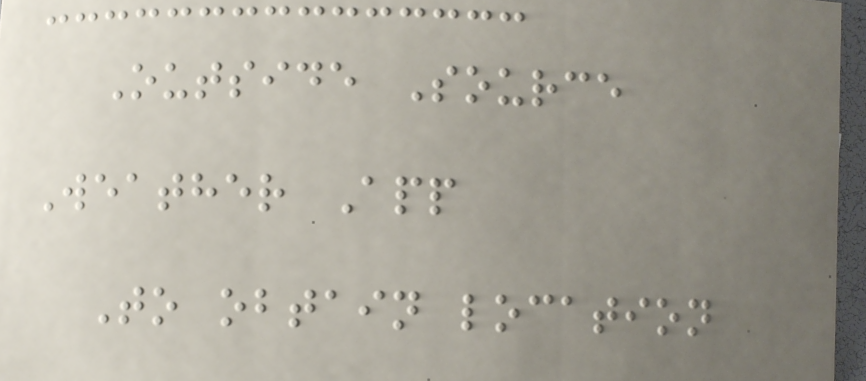Outside Source
Weather App
To obtain location
